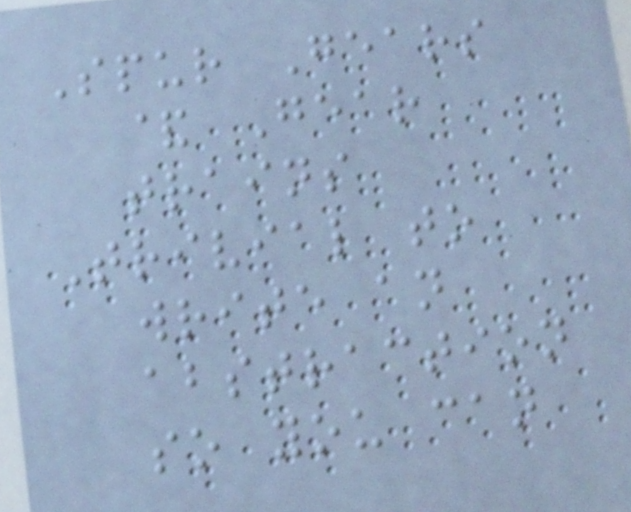Spur Gears
& Gear
trains
Trivial to
write an
abstraction
so you can
